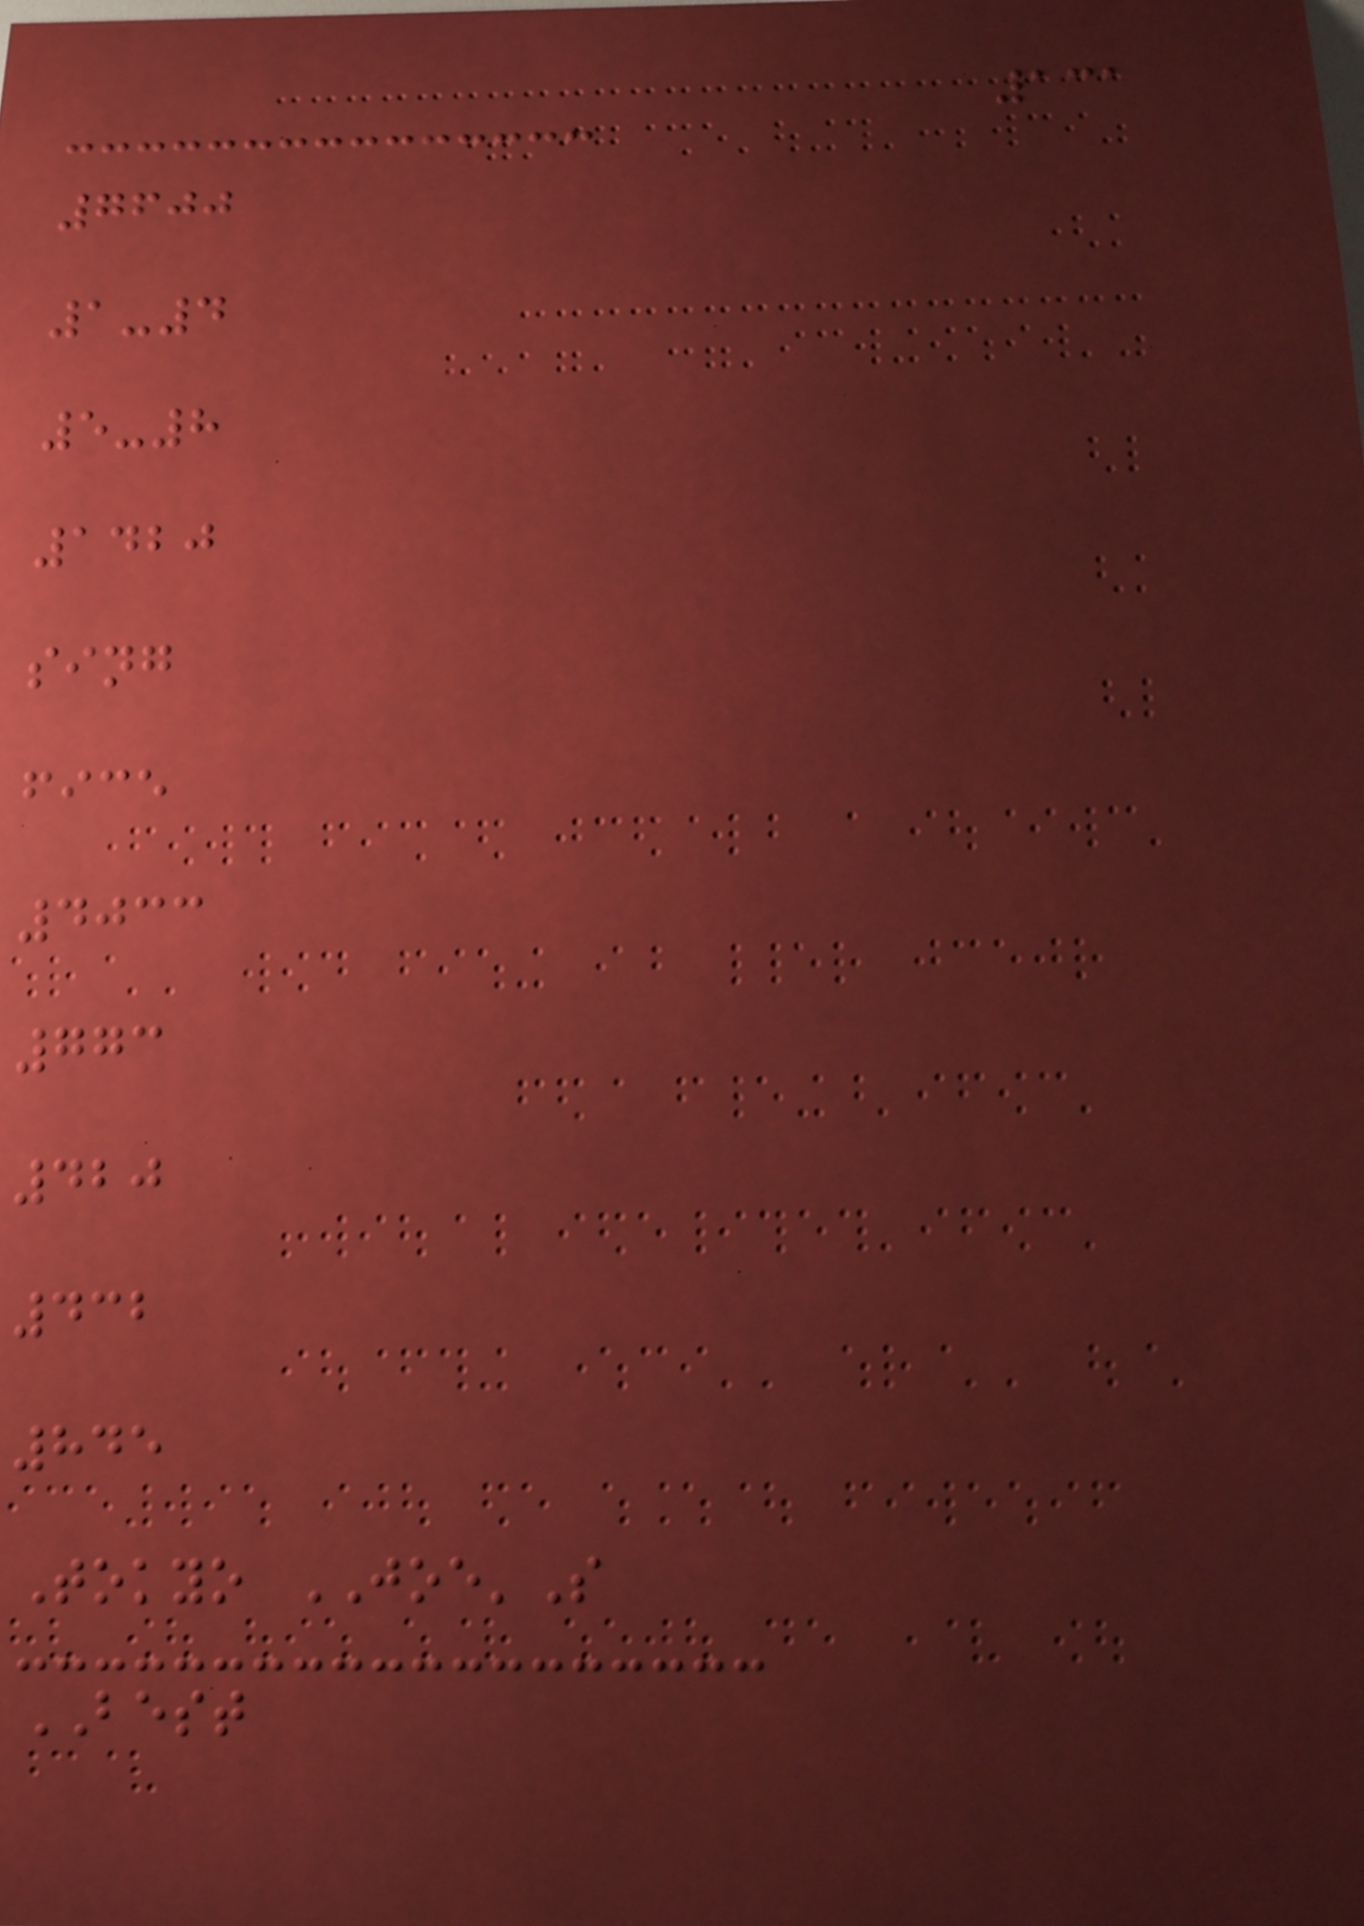131
7600
1-4
5-8
1420
sing
fice
4033
773
420
432
845
Tokyo JOE'S
BEST
